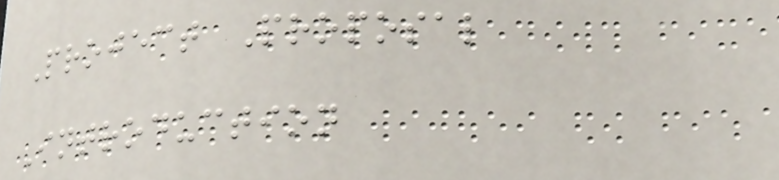Project Proposal
Introduction
